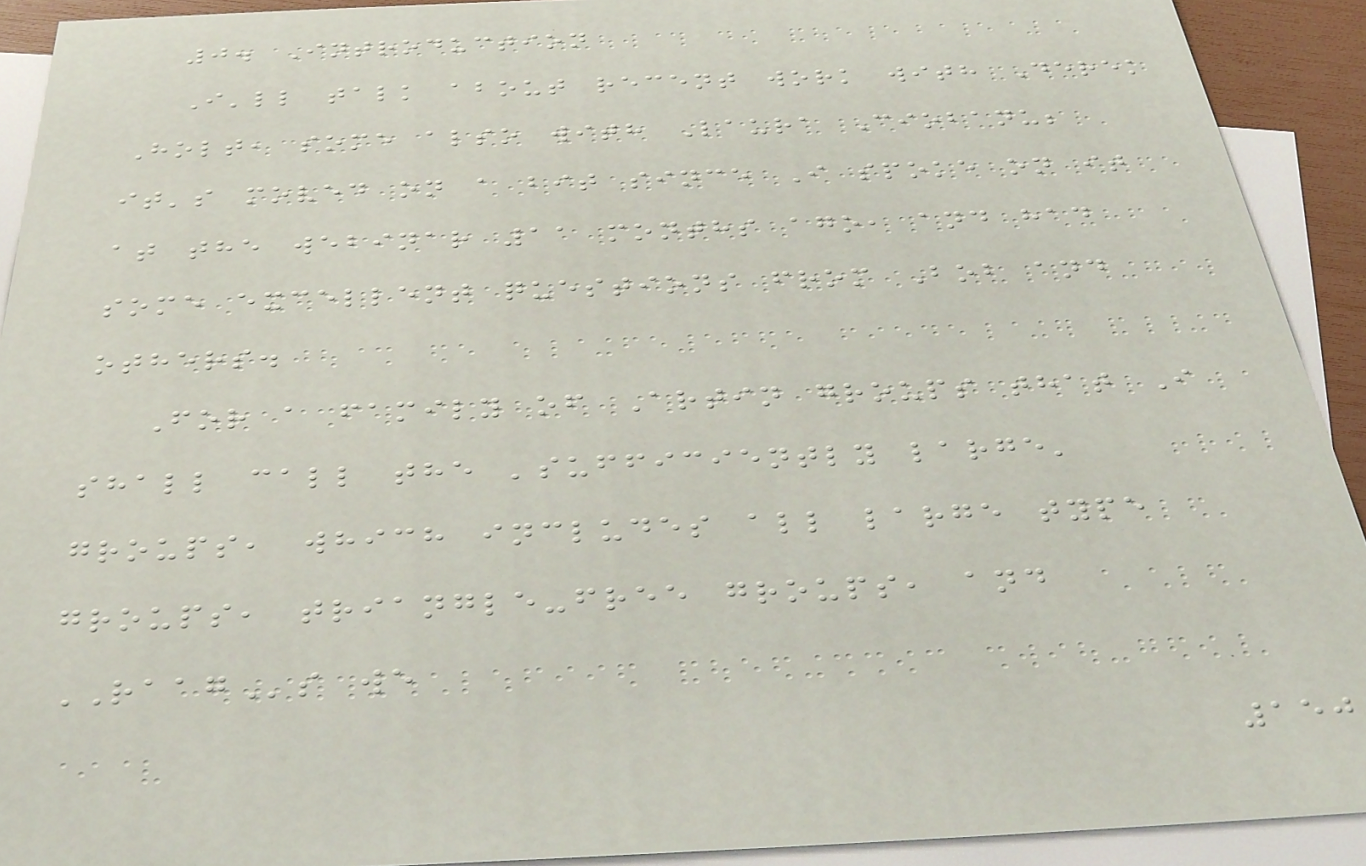0. Introduction
I'll talk about recent work with Derek
Holt, some also with Laura Ciobanu;
it's moved on a bit since I spoke on it
at the webinar 11 months ago, and had
some excellent questions from Bob and
others.
For a family of Artin groups that I
shall call the 'sufficiently large'
groups, which includes all large type
groups, triangle-free groups, and
RAAGs we
150
